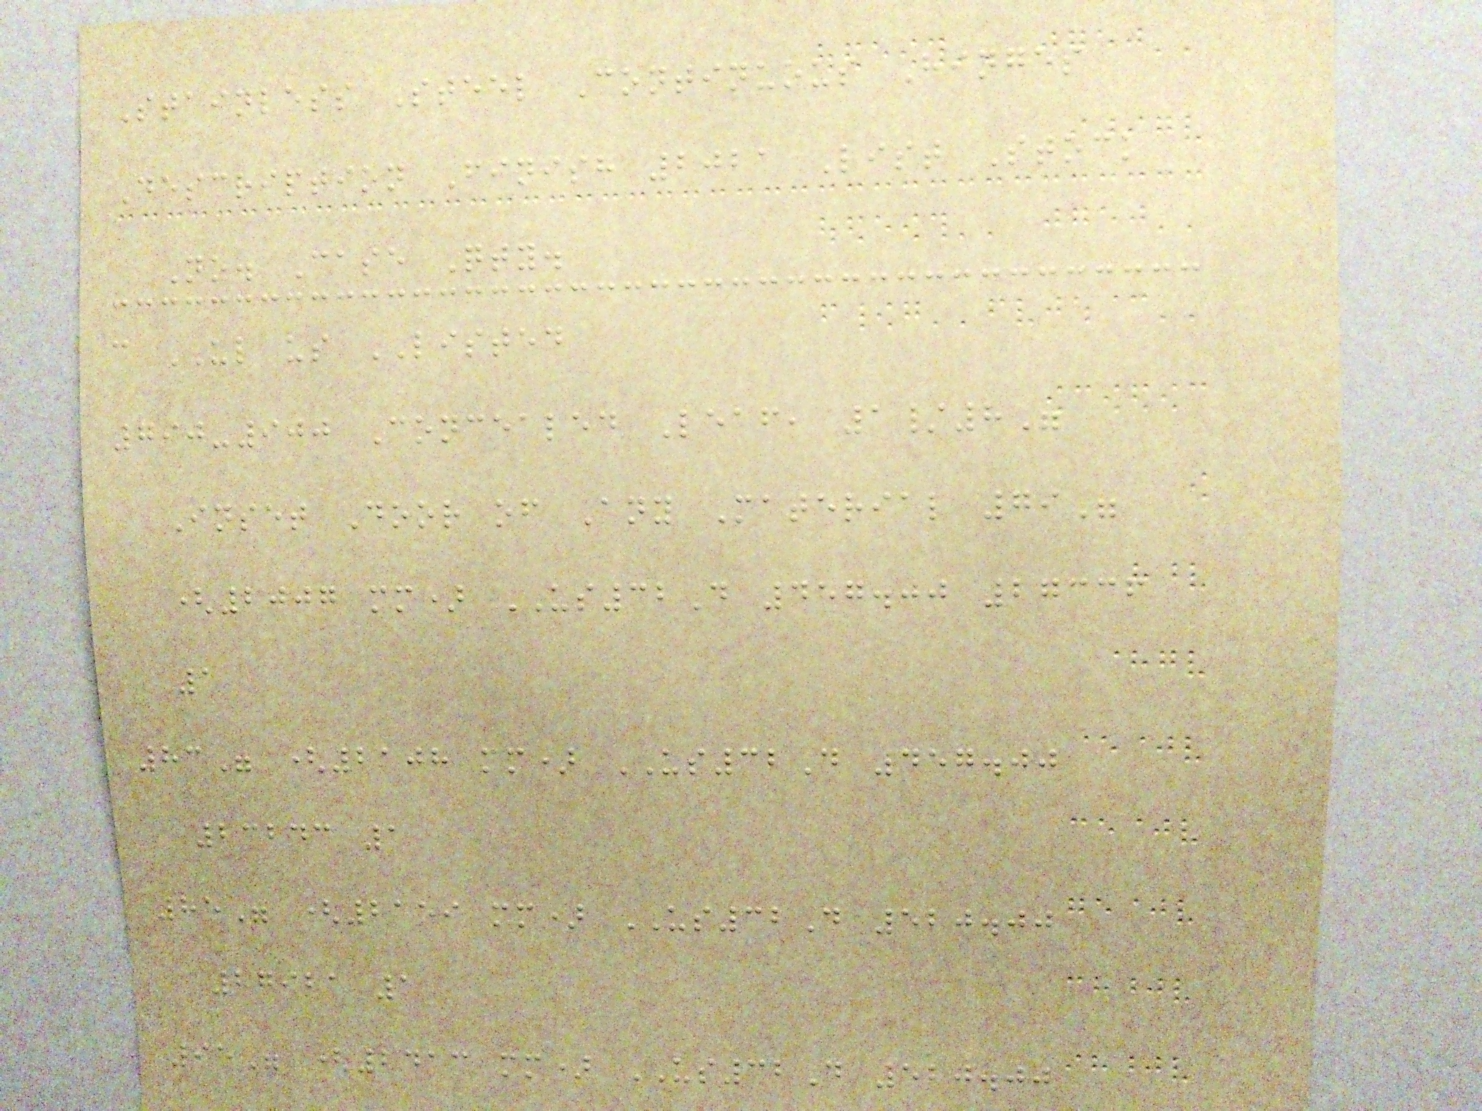Stainless Steel Continuous Hinges
Description Finish 2021 List Stock
No. Case Qty.
c UL us LISTED
790-900 Concealed Leaf, 1/8"
Inset Door of Any Material 79"
(2007 mm) US32D 457.00 27336
1
83" (2108 mm) US32D 457.00
23243 1
85" (2159 mm) US32D 520.00
27921 1
95" (2413 mm) US32D 520.00
